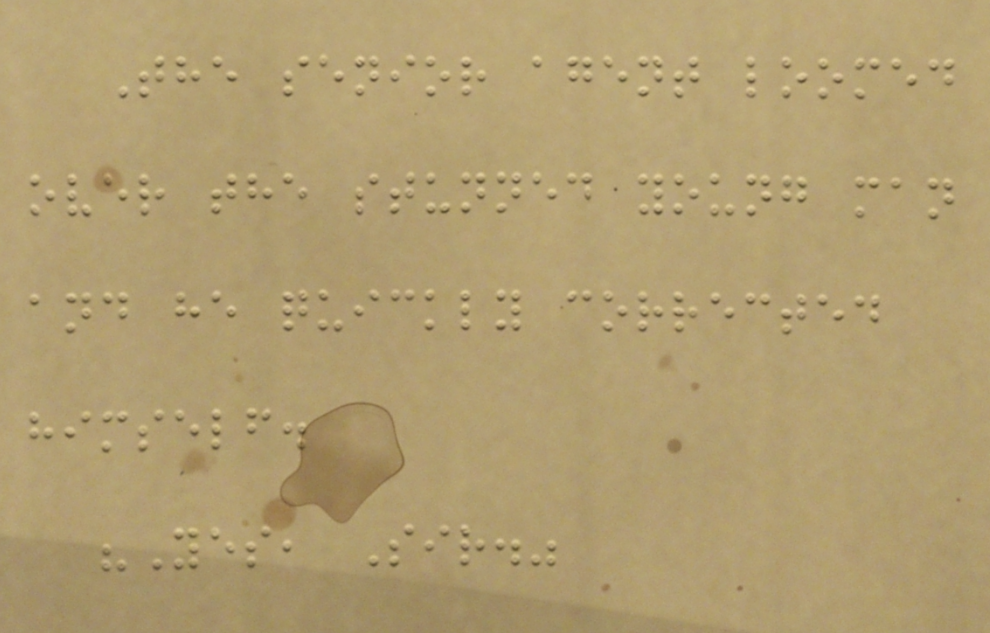The senior agent loomed
over the stunned young man
and he quickly corrected
himself.
"Yes, Sir."
